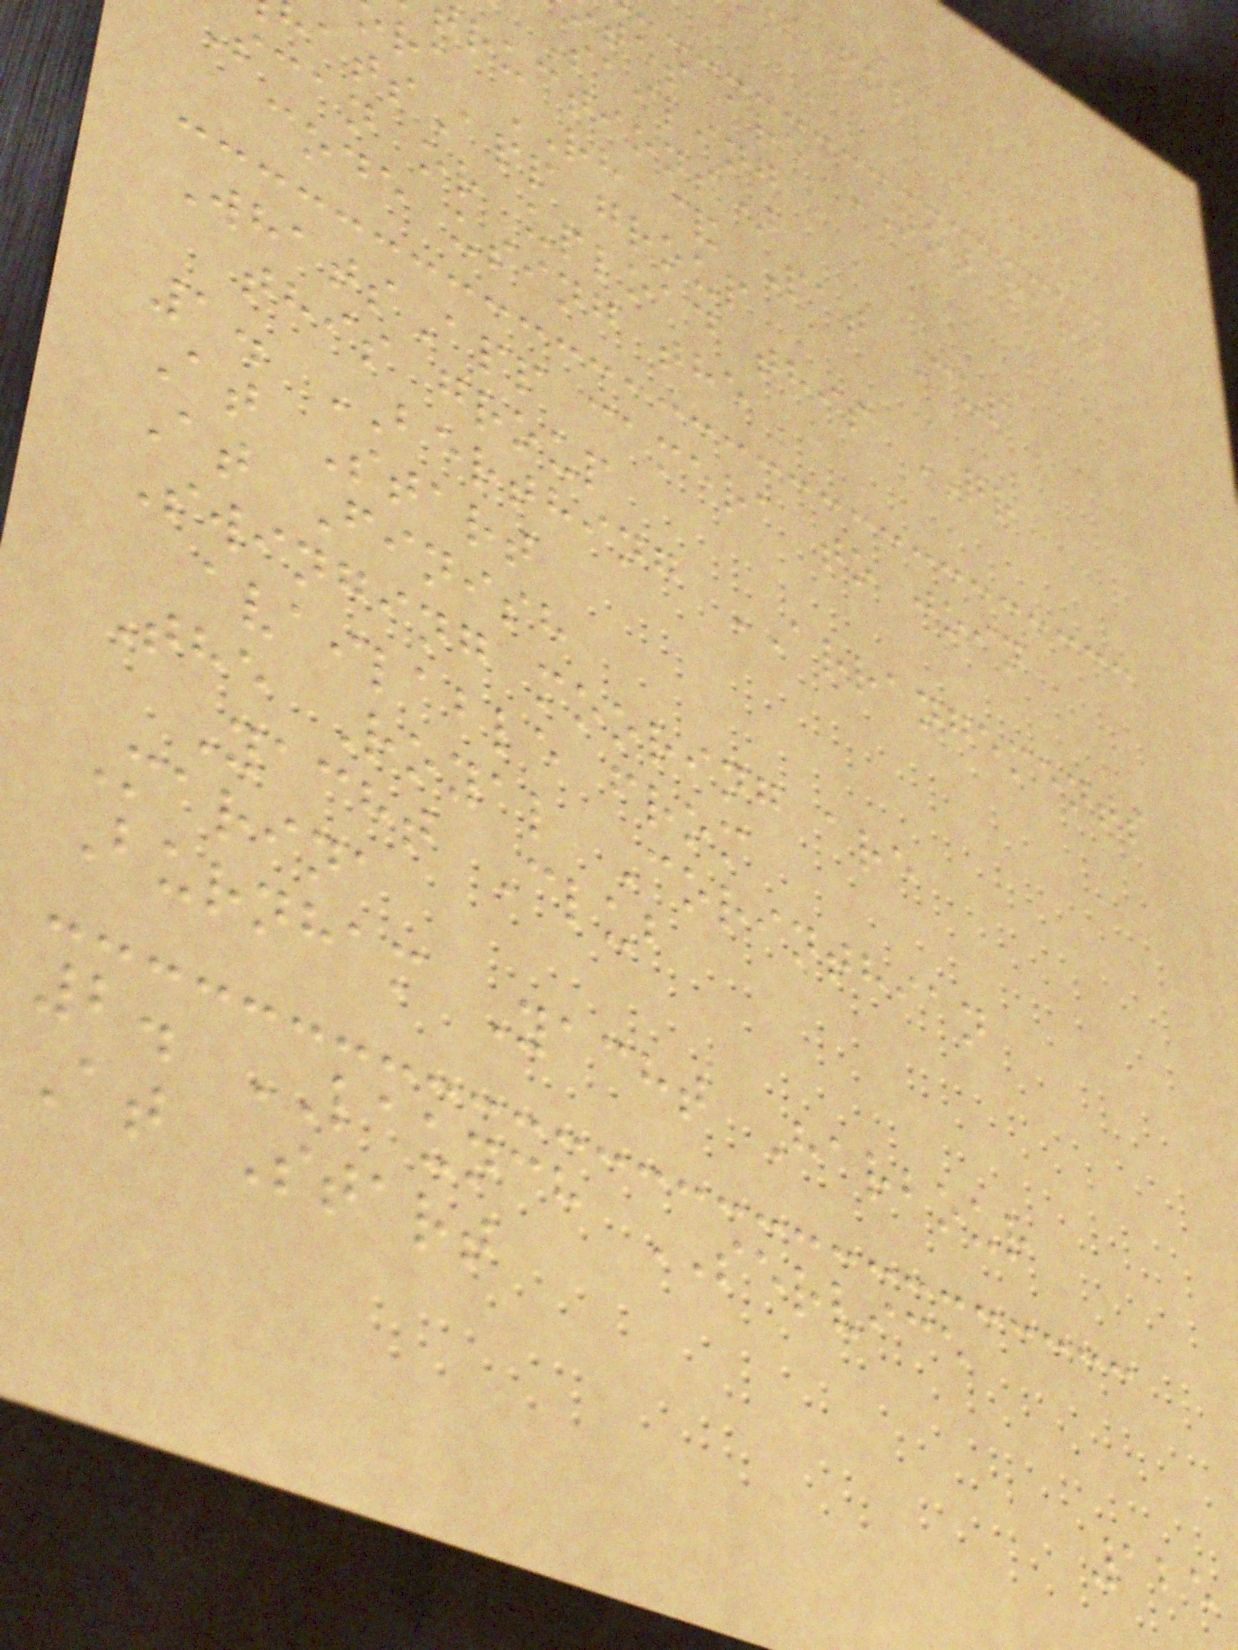tes are NOT part
Sailing
ructions)
ra RH & Pat Cup
atsApp group
scan or upload this QR
code using the
WhatsApp camera to join
this group
1. BERTHING ARRANGEMENTS
At Start
At Finish
Swinging mooring are
available from
The Royal Corinthian
Yacht Club
Marina
Burnham Yacht Harbour
2. LAUNCH SERVICE
At Start
125
